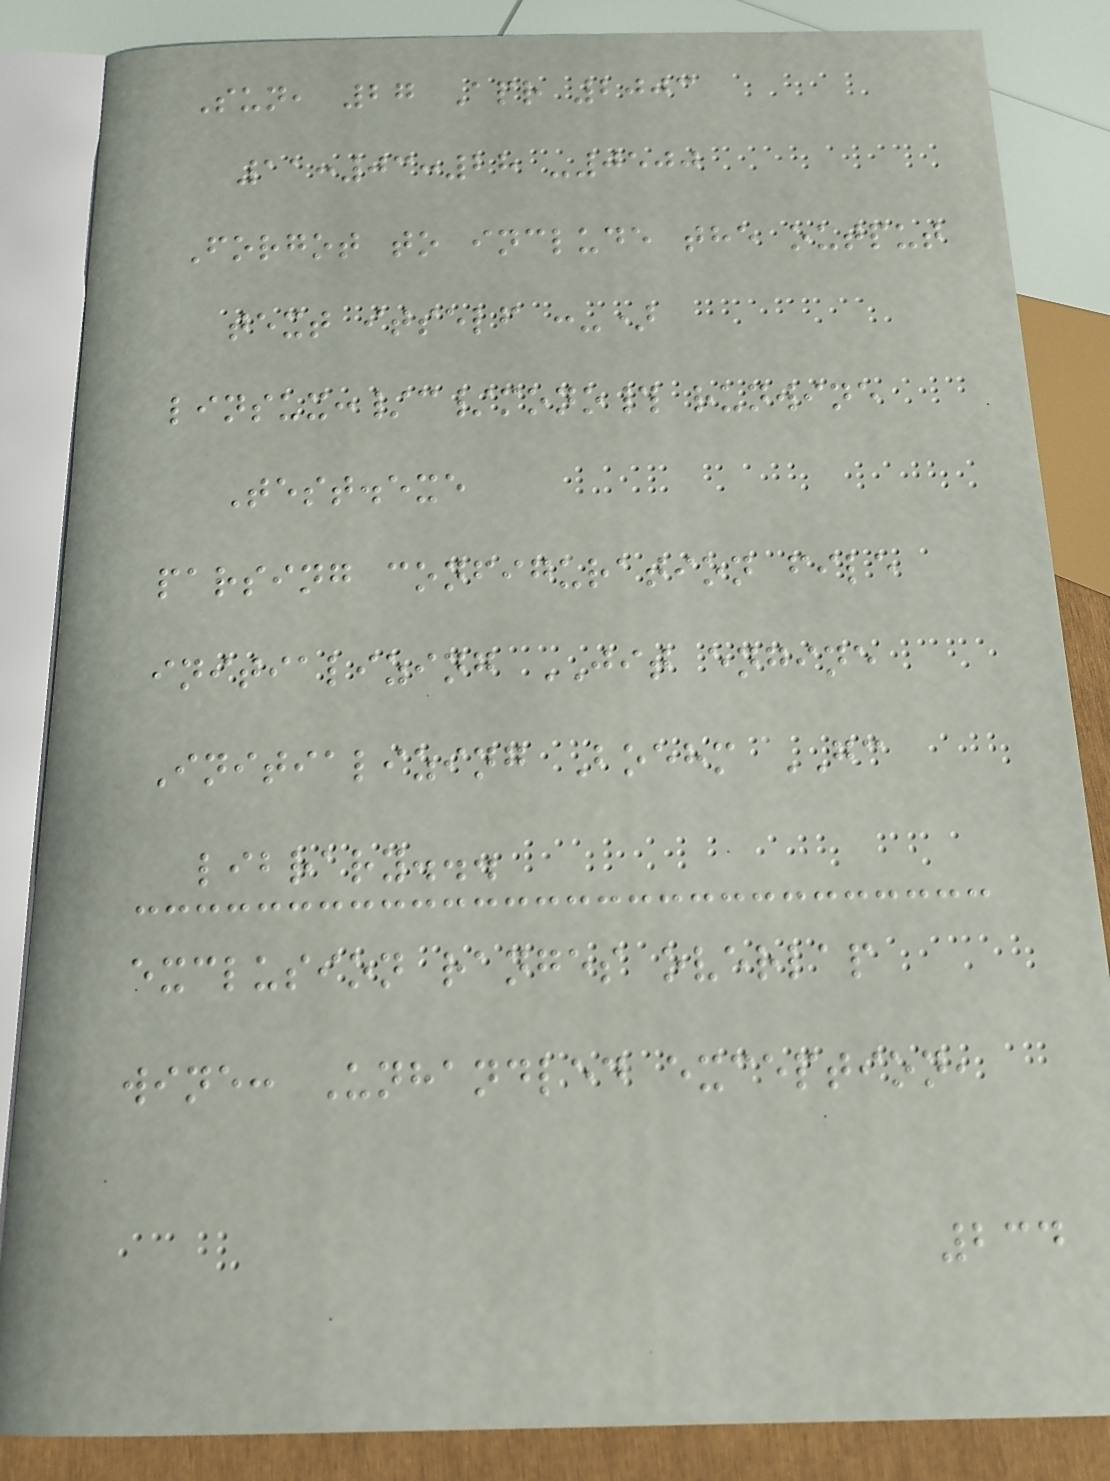Sun, 27 Apr 2003
11:03:28 -0500
Forgot to include the output
text itself :-)
linsux:/c/mono# runwine
Test.exe
parsing configuration file
initializing JIT engine
Initializing Boehm GC
library...
exclusion ranges overlap
wine: Unhandled exception,
234
